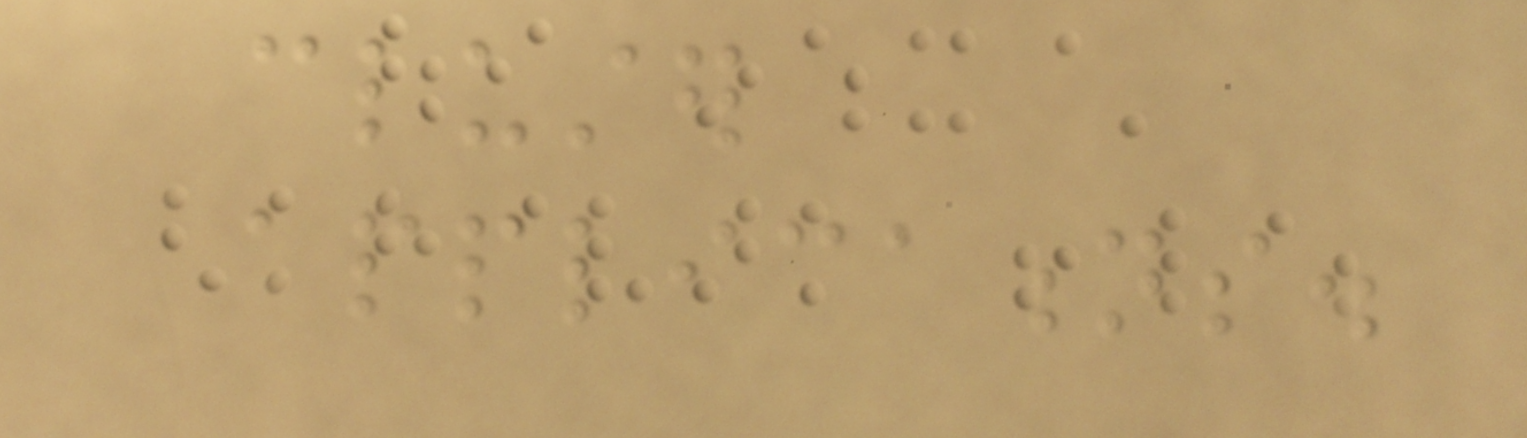cluster
applications.
